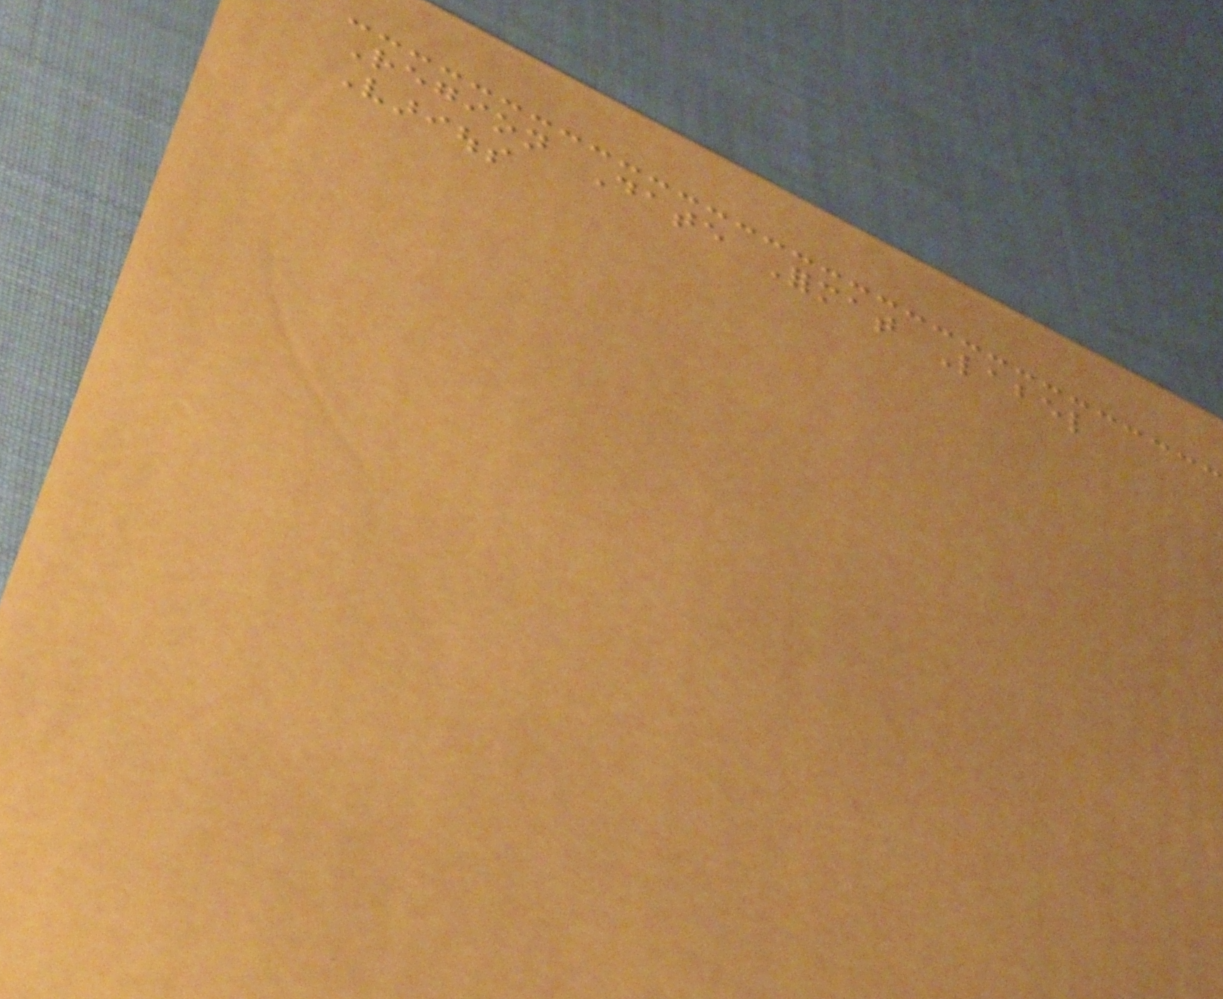Region Date Format Label
Various
